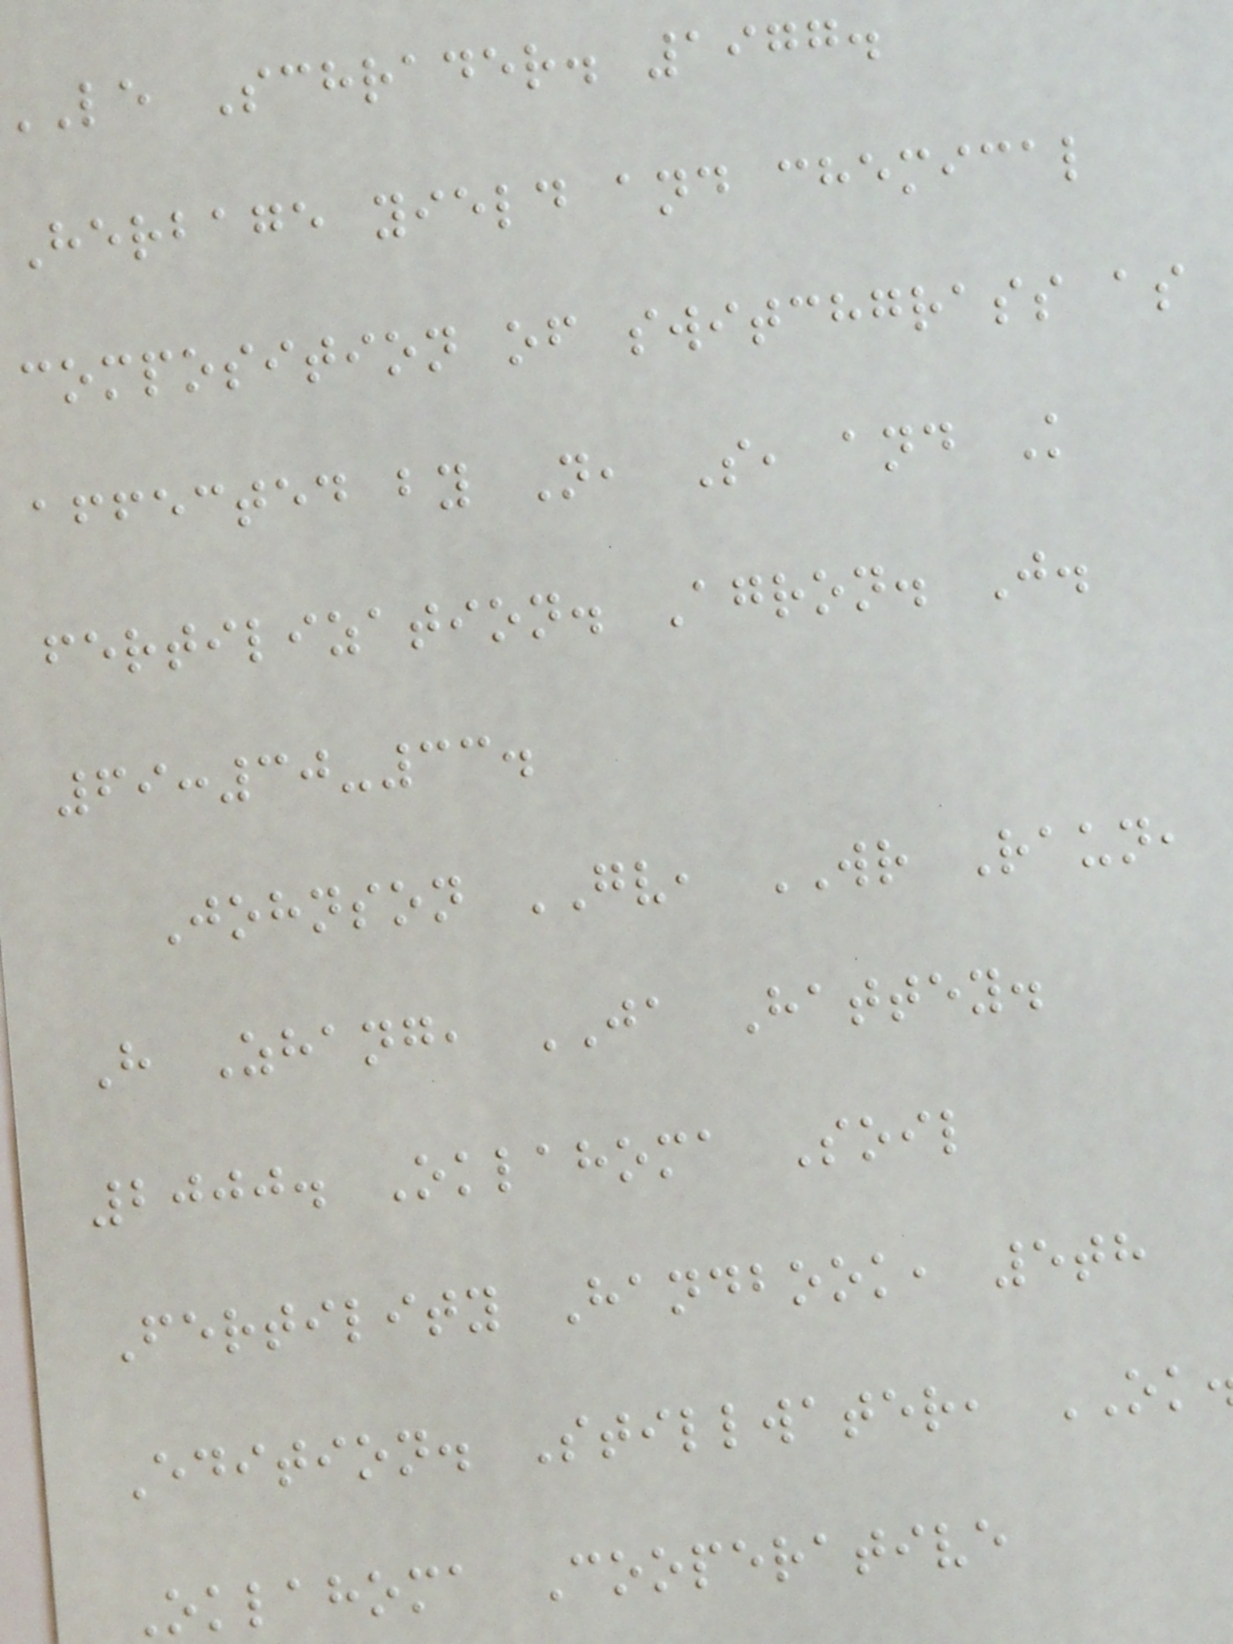le Schrader. 1977.
Herbage yield and chemical
composition of switchgrass as
affected by N, S, and K
fertilization. Agron. J.
69:30-33.
Johnson GV, WR Raun,
H Zhang, JA Hattey.
2000. Oklahoma Soil
Fertility Handbook, 5th
Edition. Stillwater, OK
Oklahoma Cooperative
